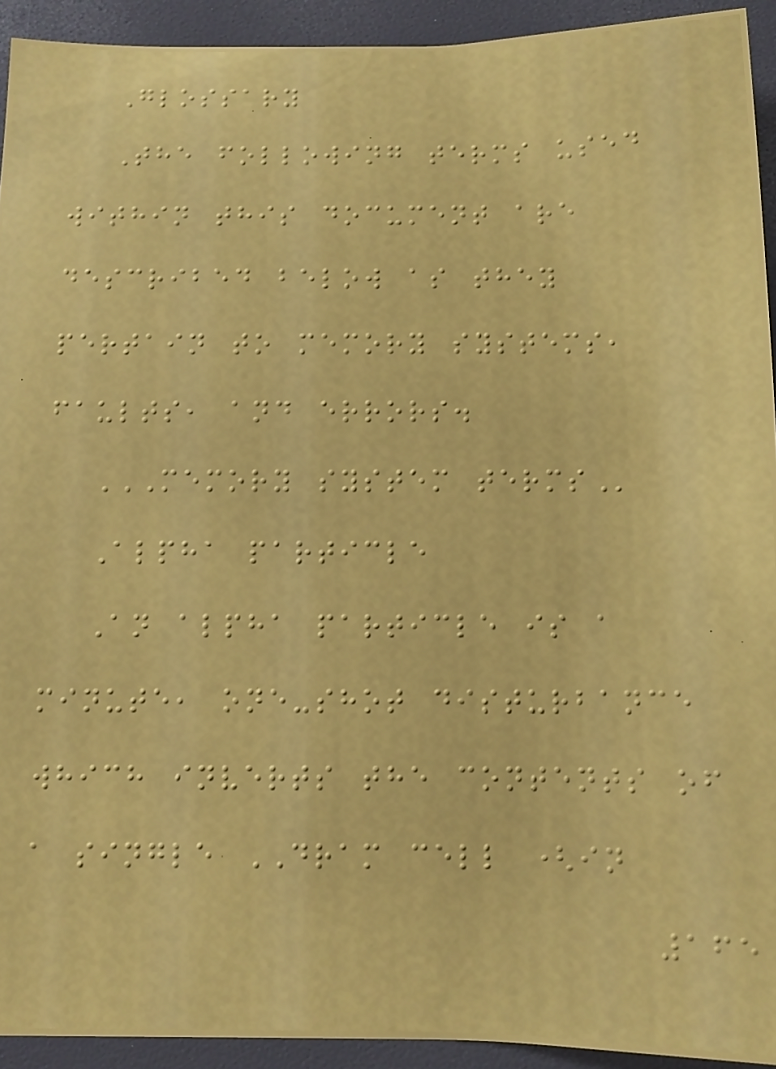Glossary
The following terms used
within this document are
described below as they
pertain to memory systems,
faults, and errors.
MEMORY SYSTEM TERMS
Alpha particle
An alpha particle is a
minute, one-shot disturbance
which inverts the contents of
a single DRAM cell (in
165
